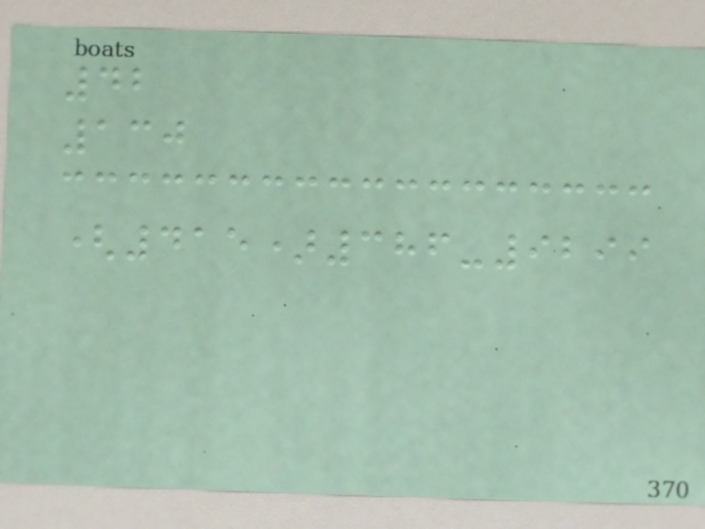42
130
(415)386-9299
